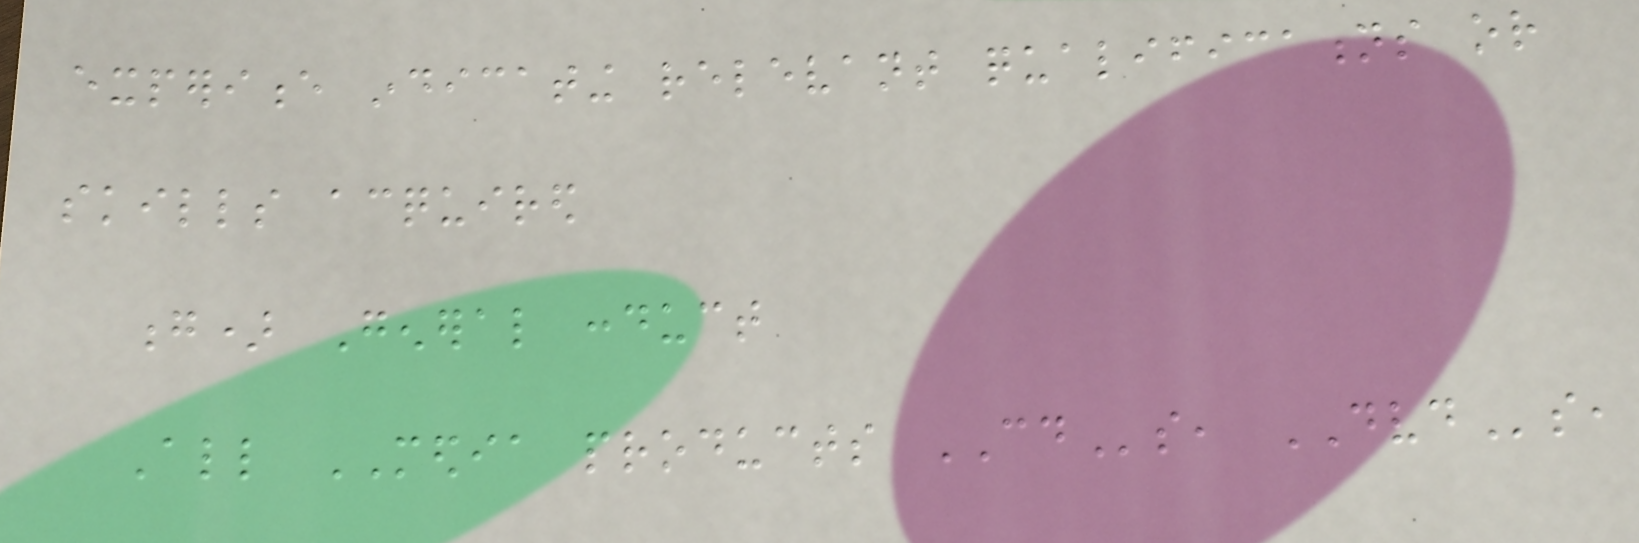experience indicating relevant qualifications or
skills acquired
g) General conduct
All MEDIA products CDs, DVDs,
